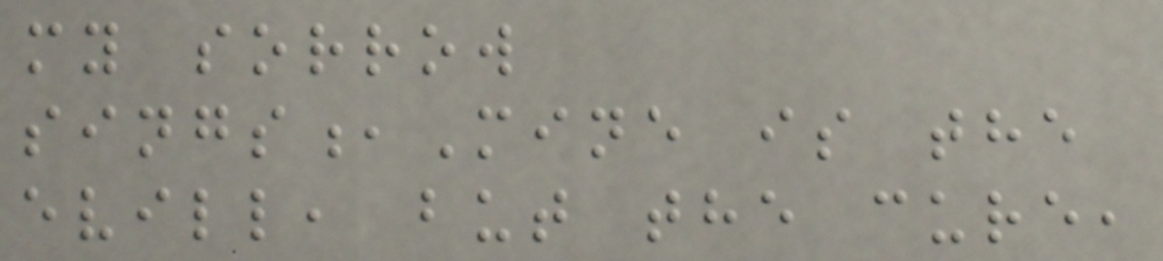my sorrow
sings,Mine is the
evill, but the cure,
